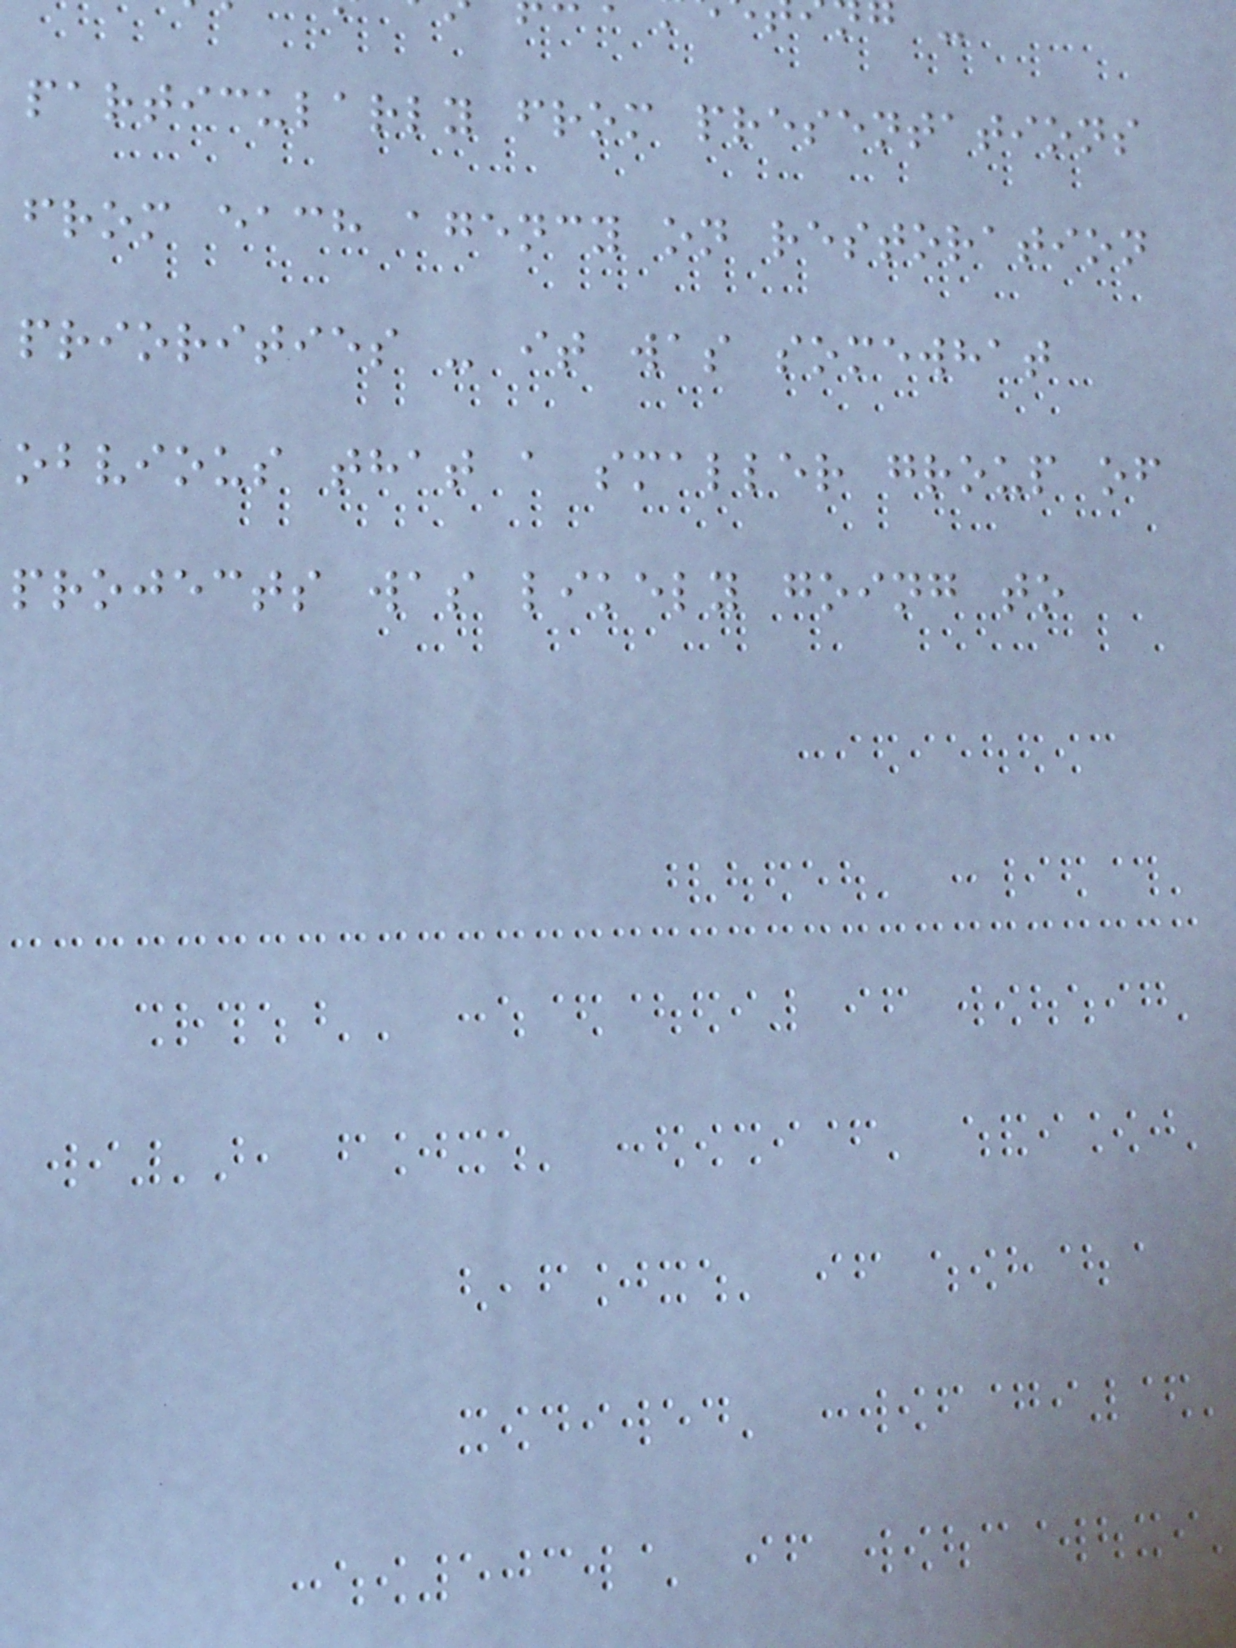particularly from presentations
from each agency on restoration
priorities - it was somewhat
obvious that a smaller group of
projects was likely going to
